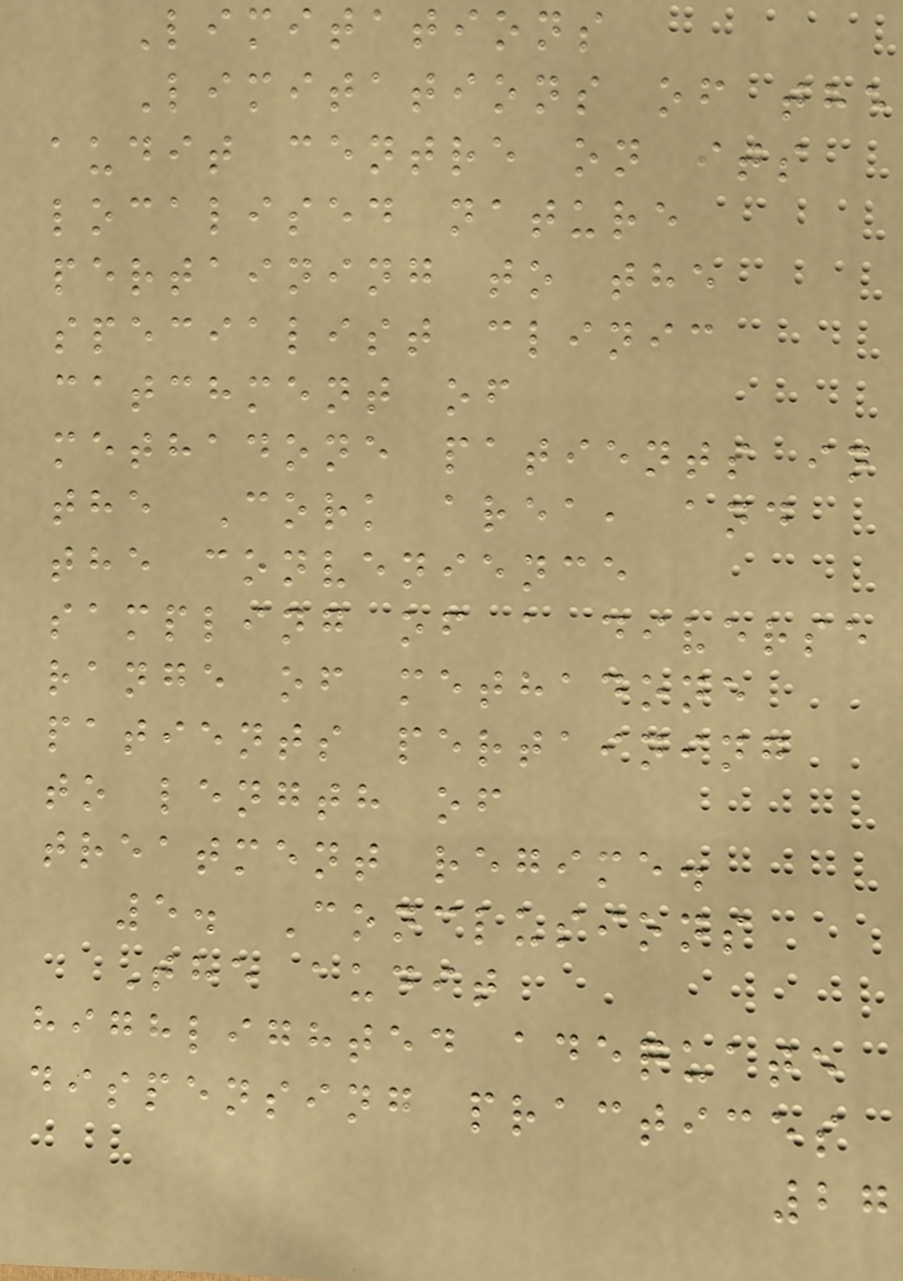Limitations
Limitations of the
audit centre on its
localised nature
pertaining to the
specialist clinic
catchment of
methadone patients in
the Cork area, and
the convenience
sampling of a diverse
range of methadone
patients pertaining
to length of
treatment regime.
5. Conclusions
The audit
highlighted adequate
dispensing practices
27
